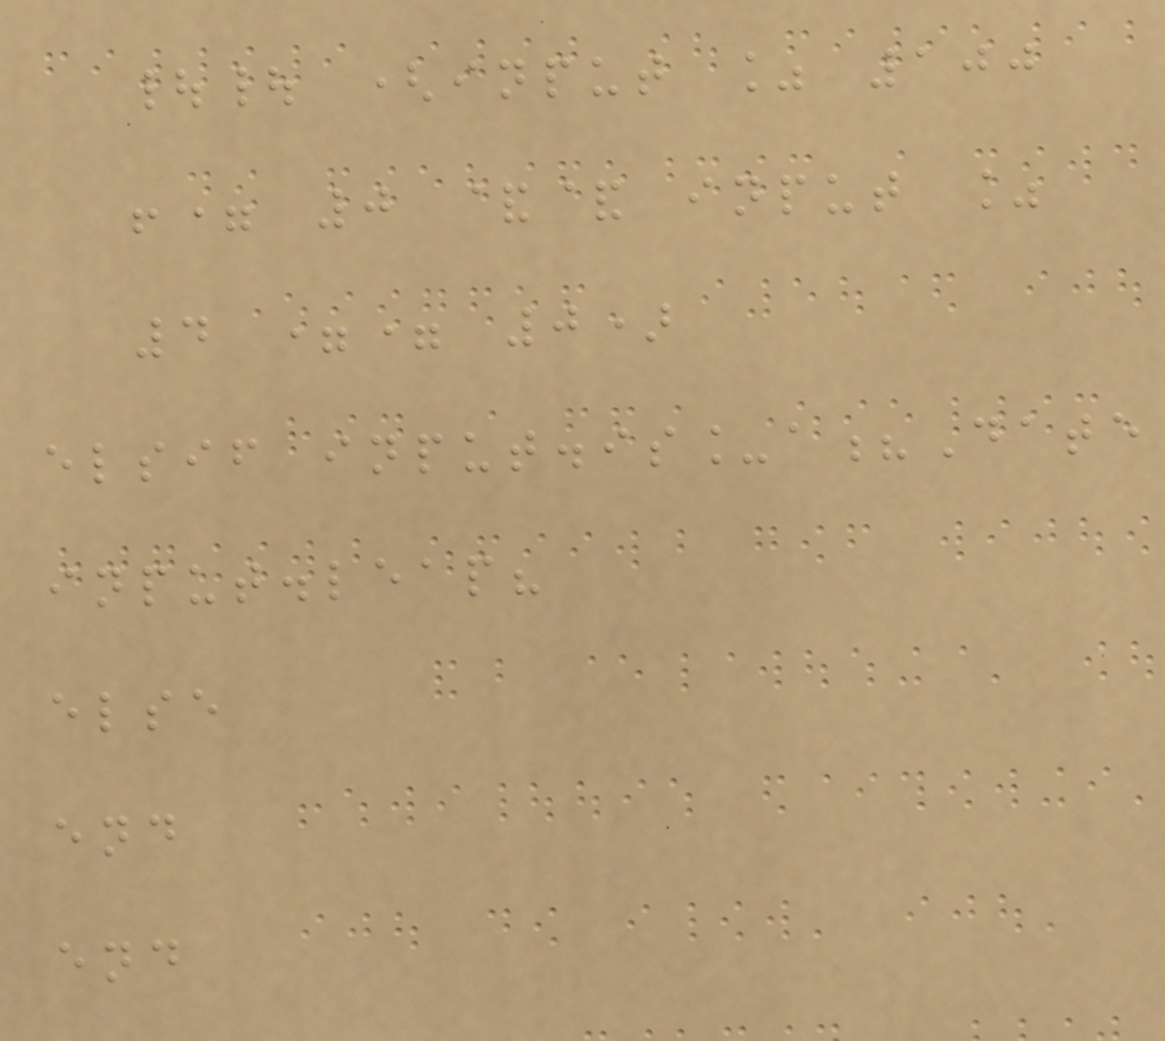|| (input % 100
!= 0 && input %
4 == 0)
elsif input.is_a?Date
input.leap?
else
end
end
